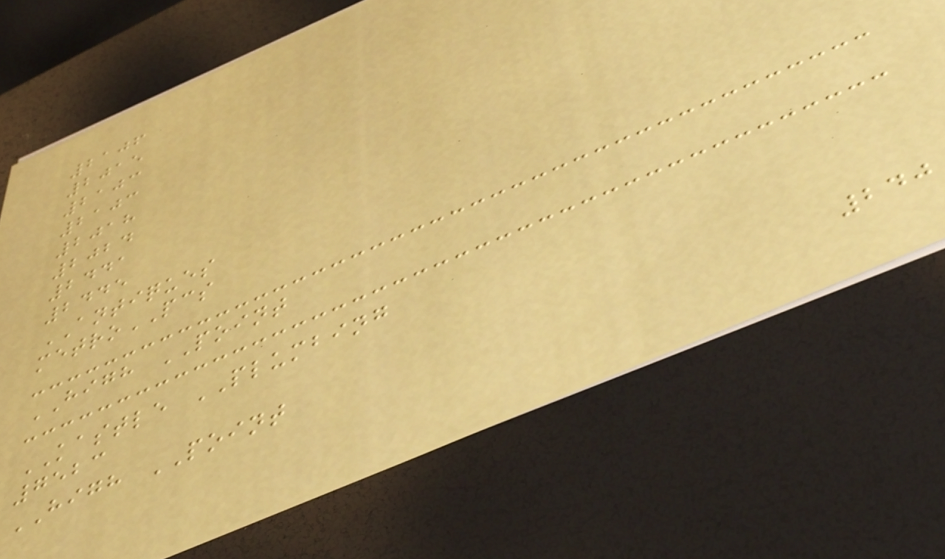2106
2015
2103
2103
2018
2024
2441
2445
ANTIQUES
metroPCS
HIGH POINT
KASTLE PLUMBING
7523
HIGH POINT
240
